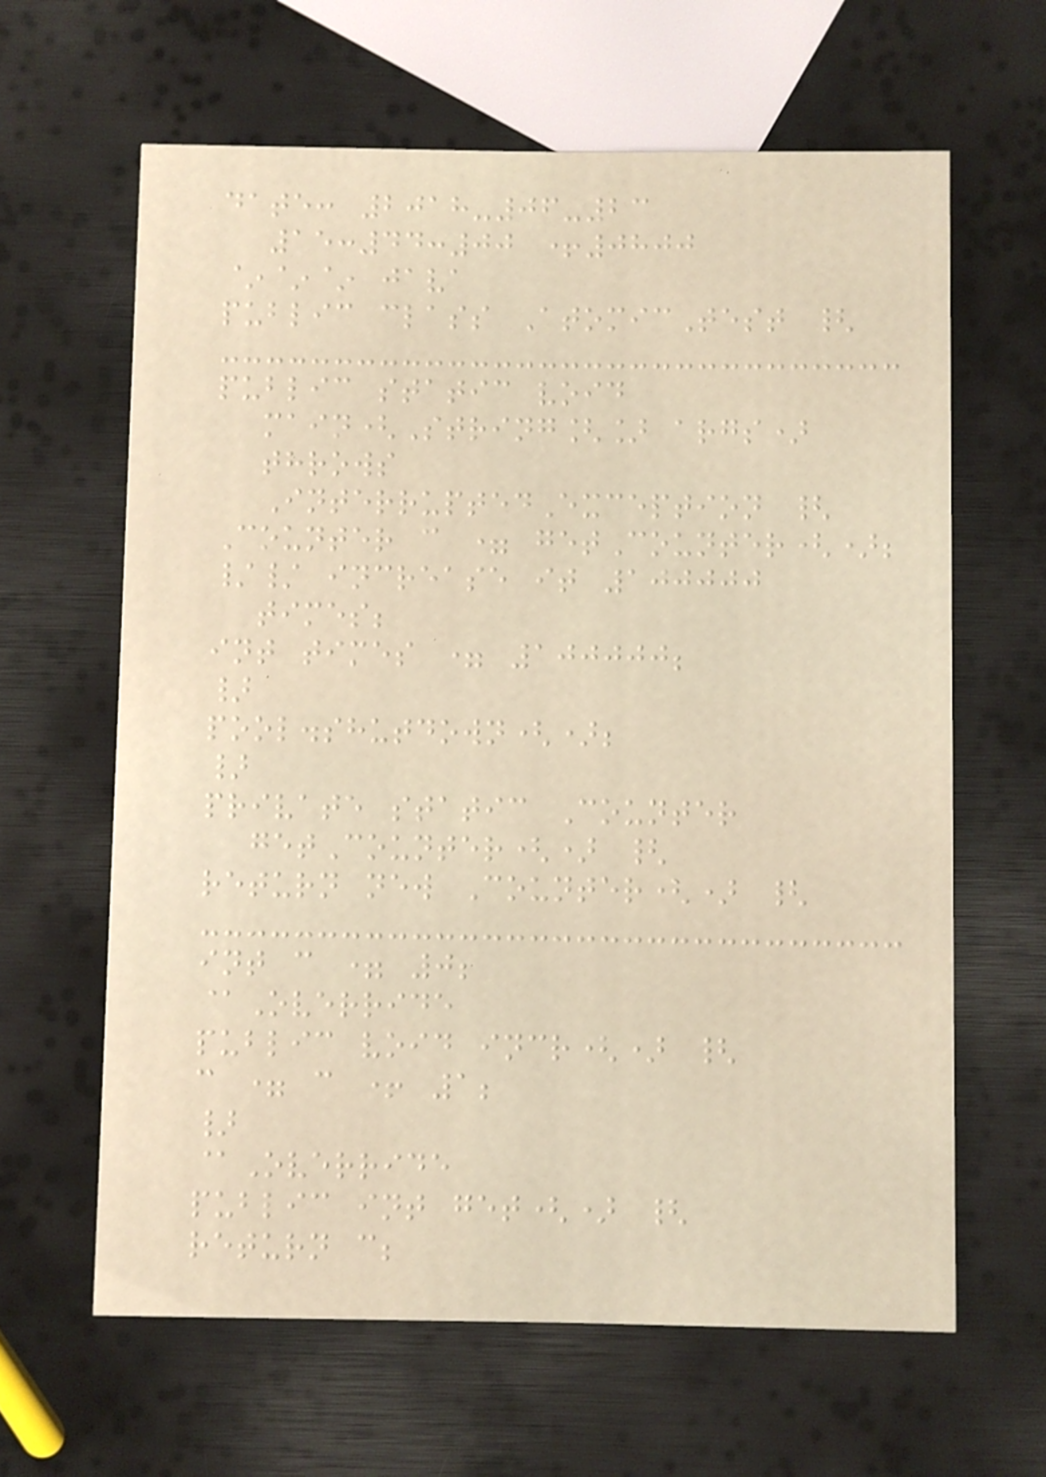date: 2018-06-23
15:44:00 +0800
~~~ java
public class AtomicTest {
public static void
main(String[] args)
throws
InterruptedException {
Counter c = getCounter();
// increase it 100000
times;
int times = 100000;
}
pool.shutdown();
}
private static Counter
getCounter() {
return new Counter() {
int c = 0;
@Override
public void incr() {
c = c + 1;
}
@Override
public int get() {
return c;
